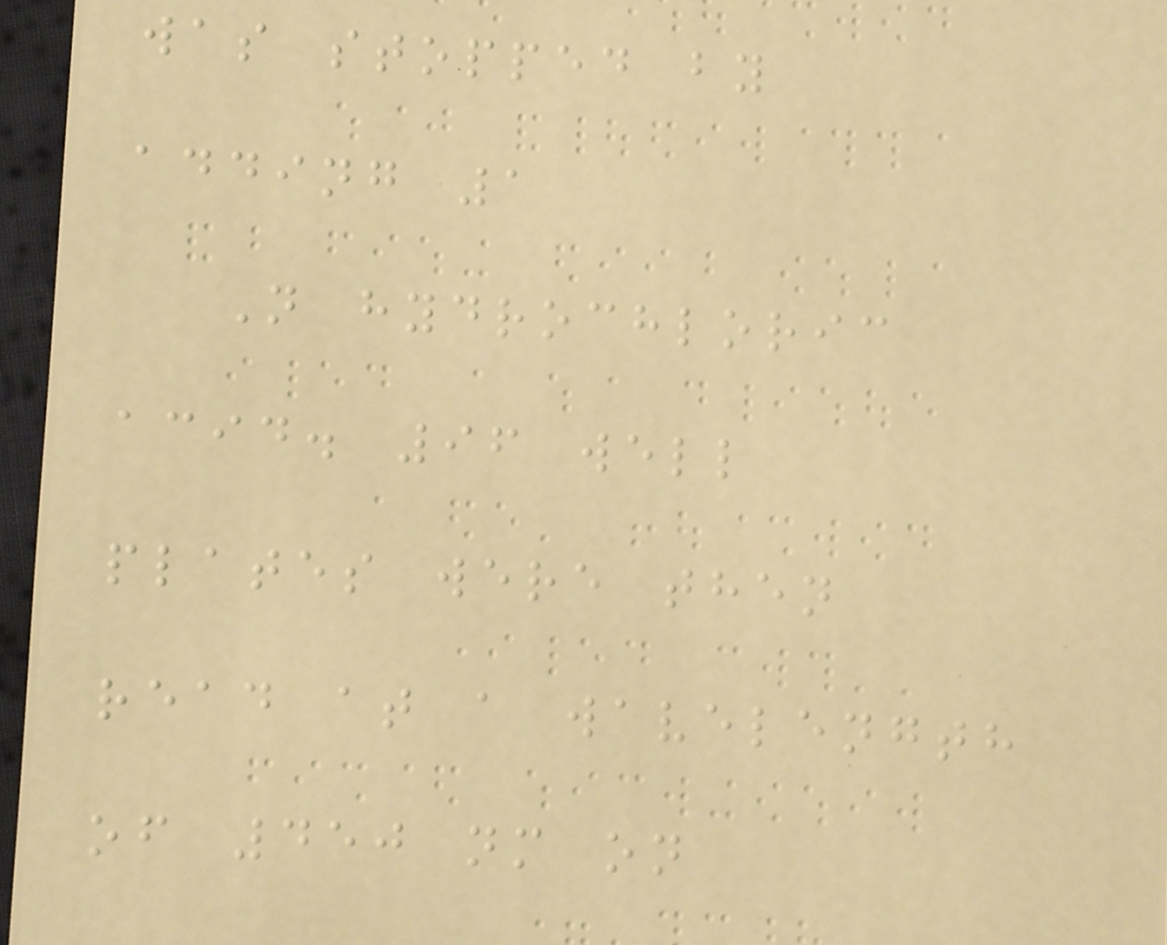was stopped by
adding 1
N hydrochloric
acid. 96 well
plates were then
read at a wavelength
of 450 nm on
